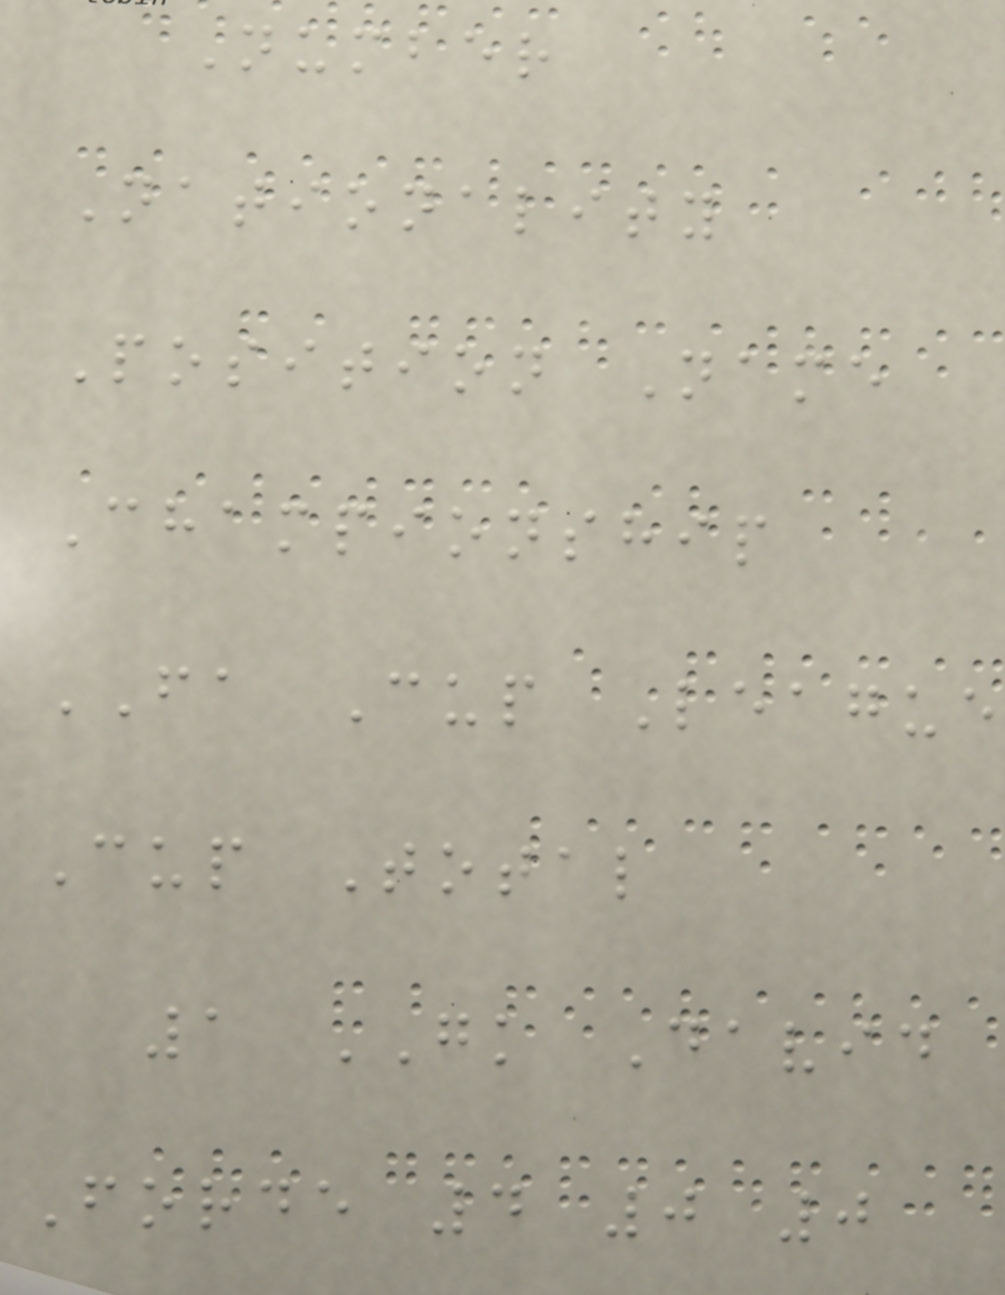Number
Nationality
Position Name
Championship
FA Cup League
Cup Total
1 GK David
Forde 4 0 0
